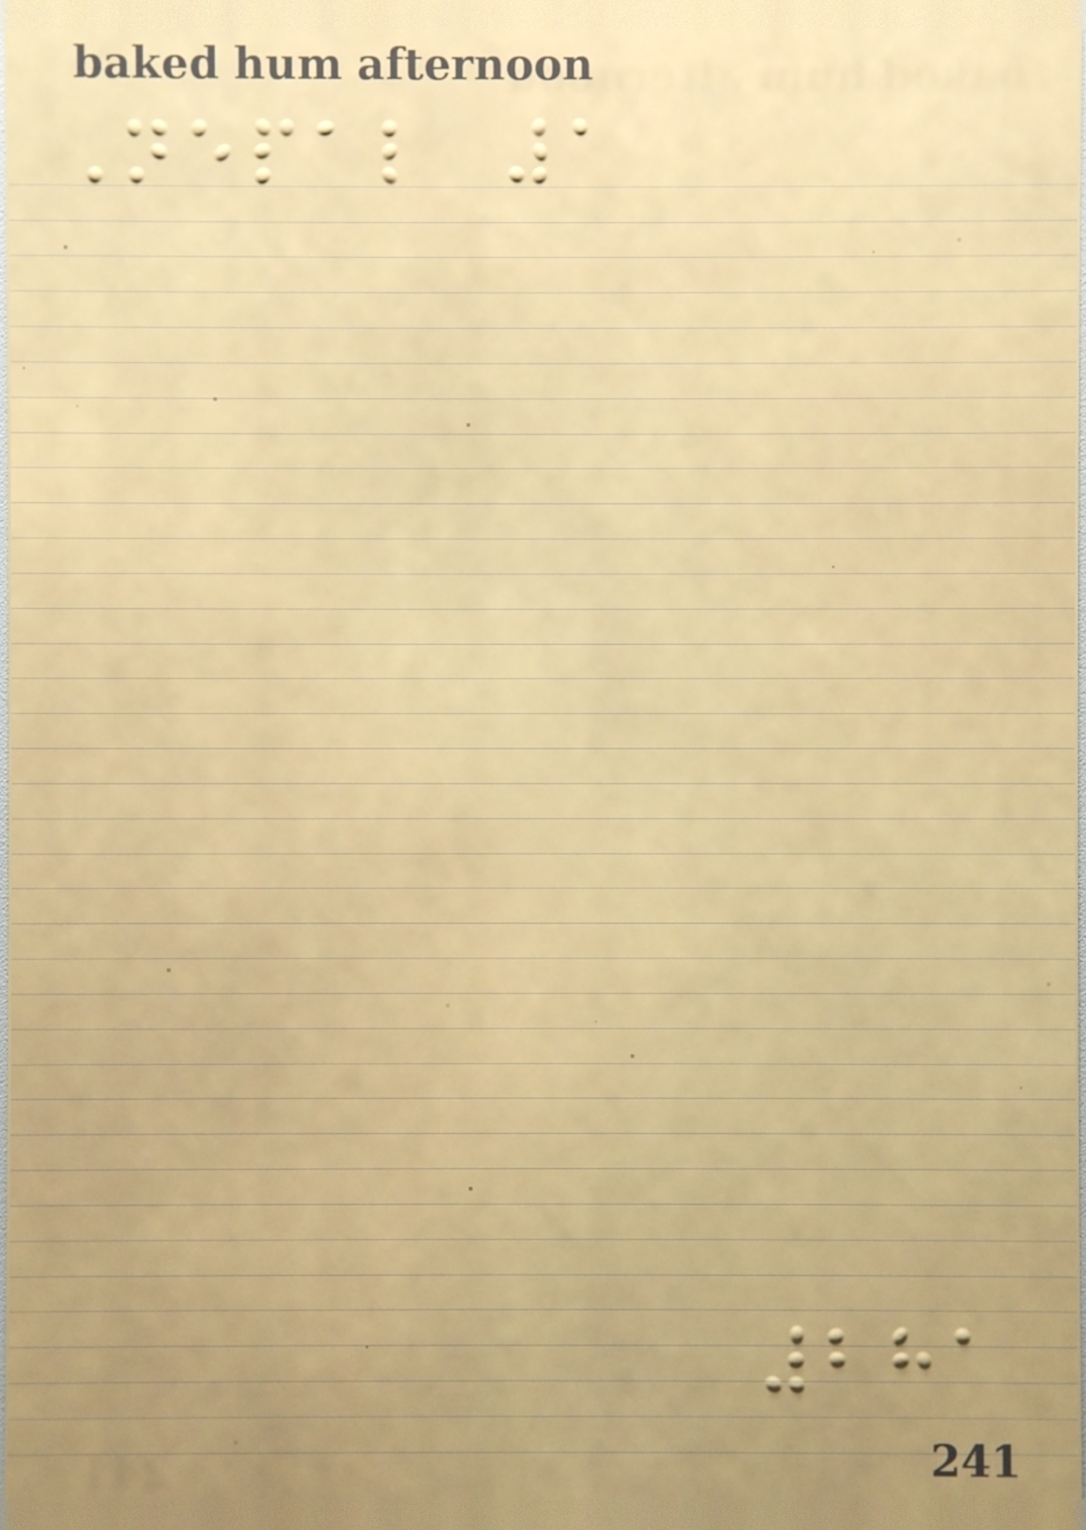Nepal 1
281
